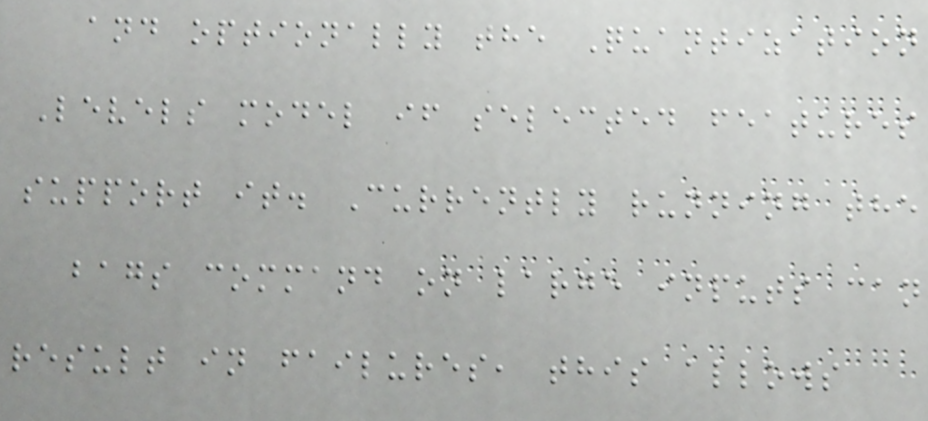and optionally the Quantization
Levels model if selected features
support it. Currently running the
bags command on large inputs can
result in failures, this allows
